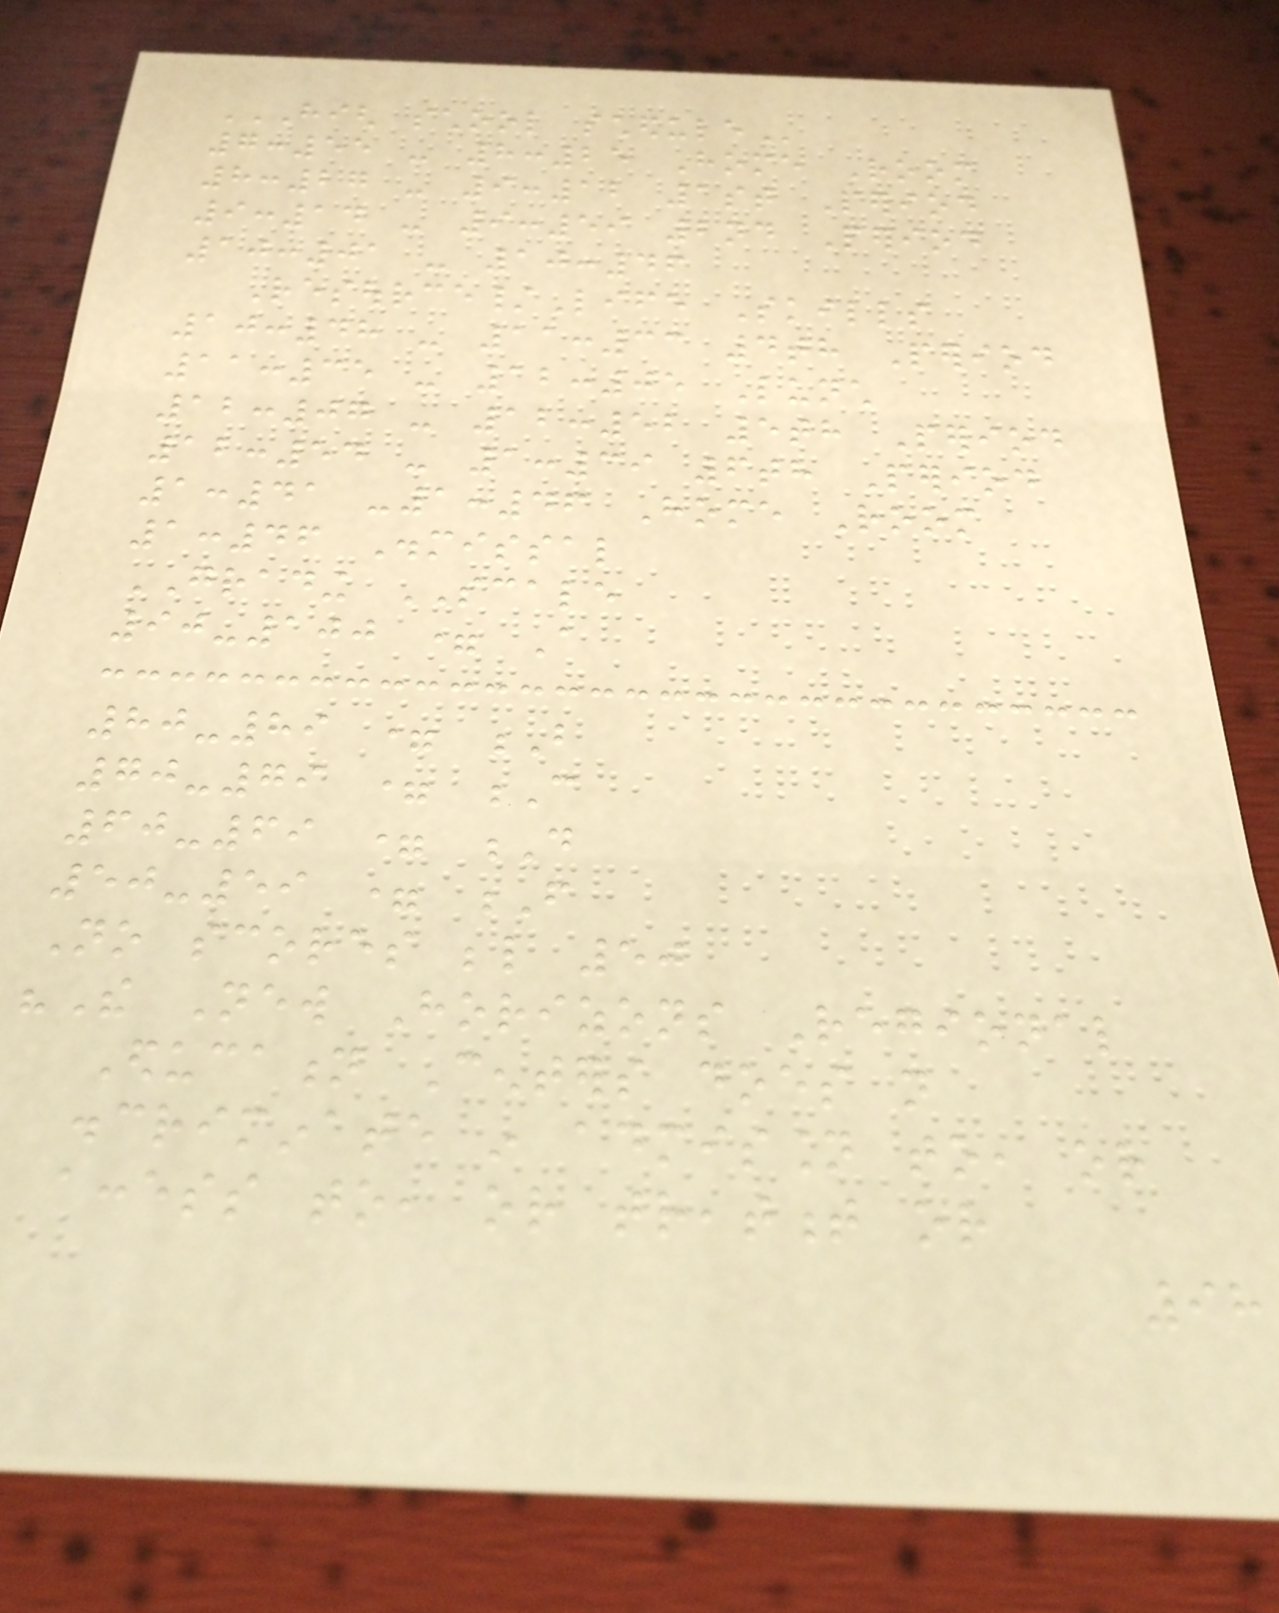HIGH SCHOOL SCHEDULE
7:55 - 8:25 Home Room
8:27 - 9:12 1st Period
9:14 - 9:59 2nd Period
10:01 - 10:46
Resource/Life Skills
10:48 - 11:33 4th Period
11:35 - 12:05 Lunch
12:07 - 12:52 5th Period
12:54 - 1:39 6th Period
1:41 -1:46 Home Room
1:46 Dismissal
GRADING SCALE
90-100 = A
80-89 = B
70-79 = C
60-69 = D
50-59 = F
No scores below 50
"The New Horizons Regional
Education Centers does not
discriminate in admission to, or
access to, or treatment or
98
